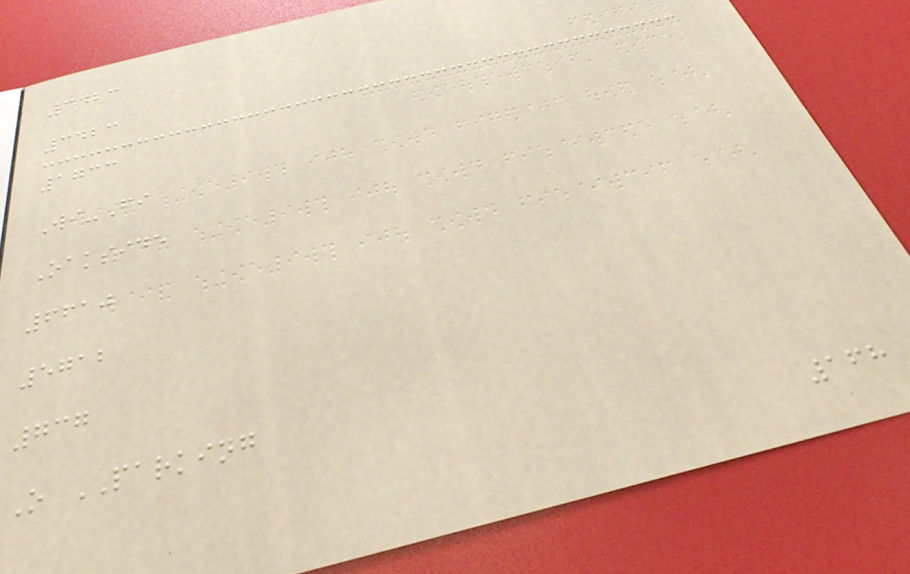3423
3423
1733
Wi-Fi
Oakside
6610
5712
737
O PARKING
168
